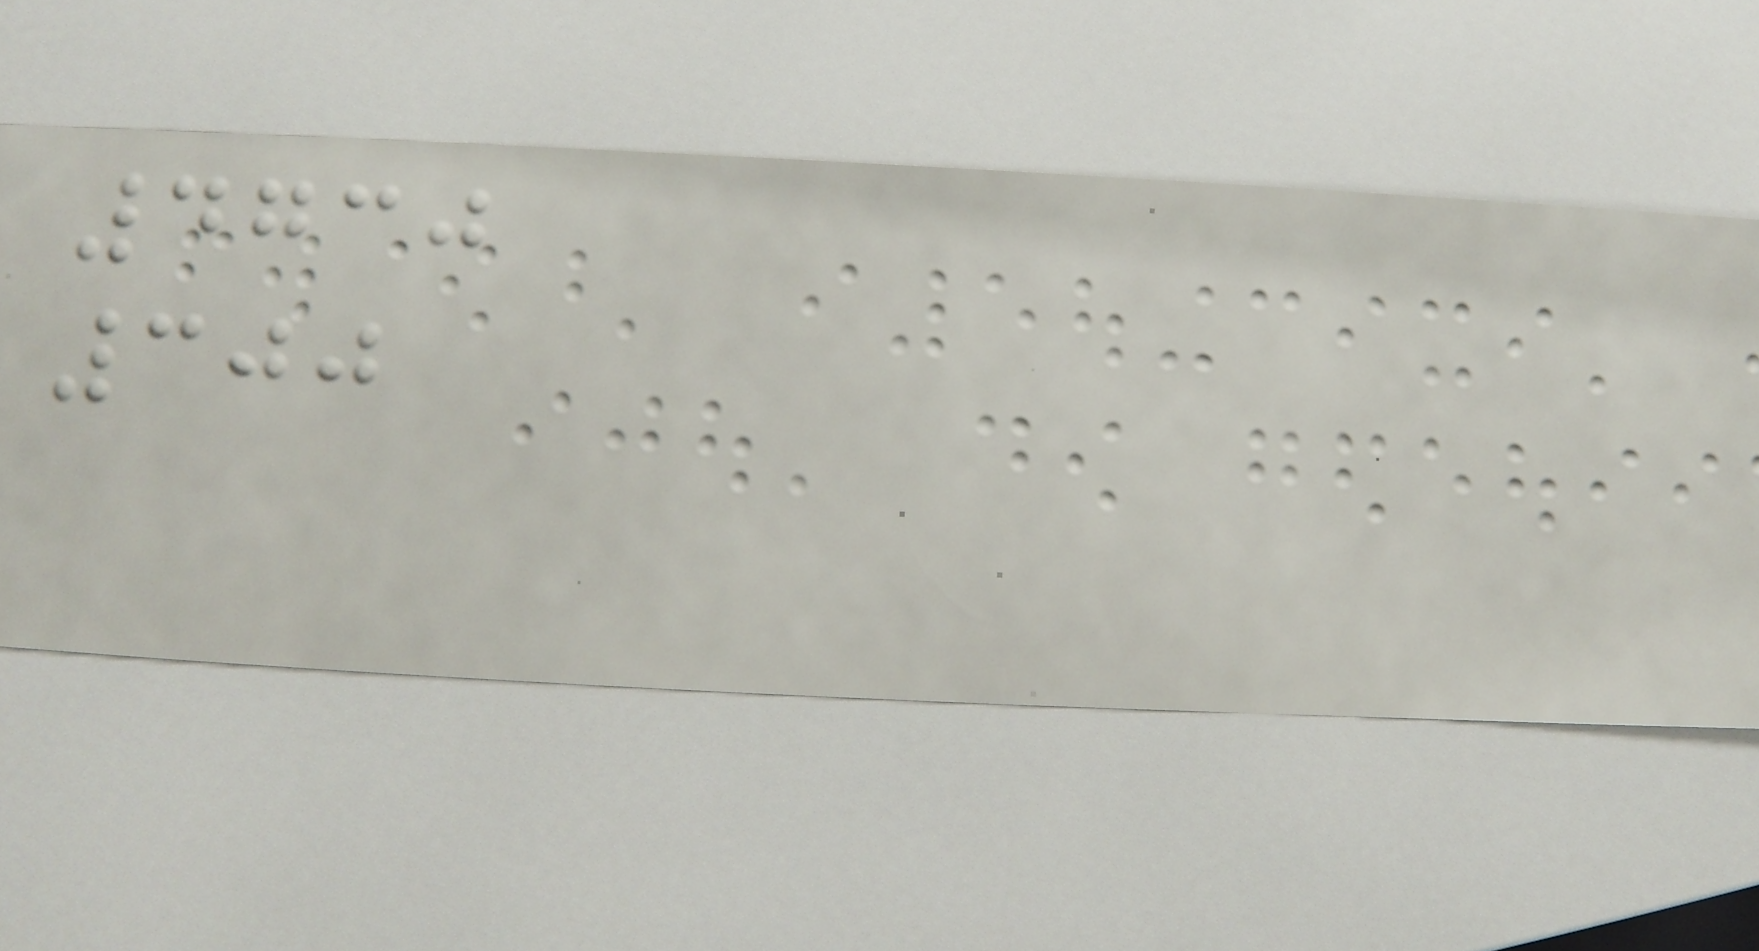4730
300
